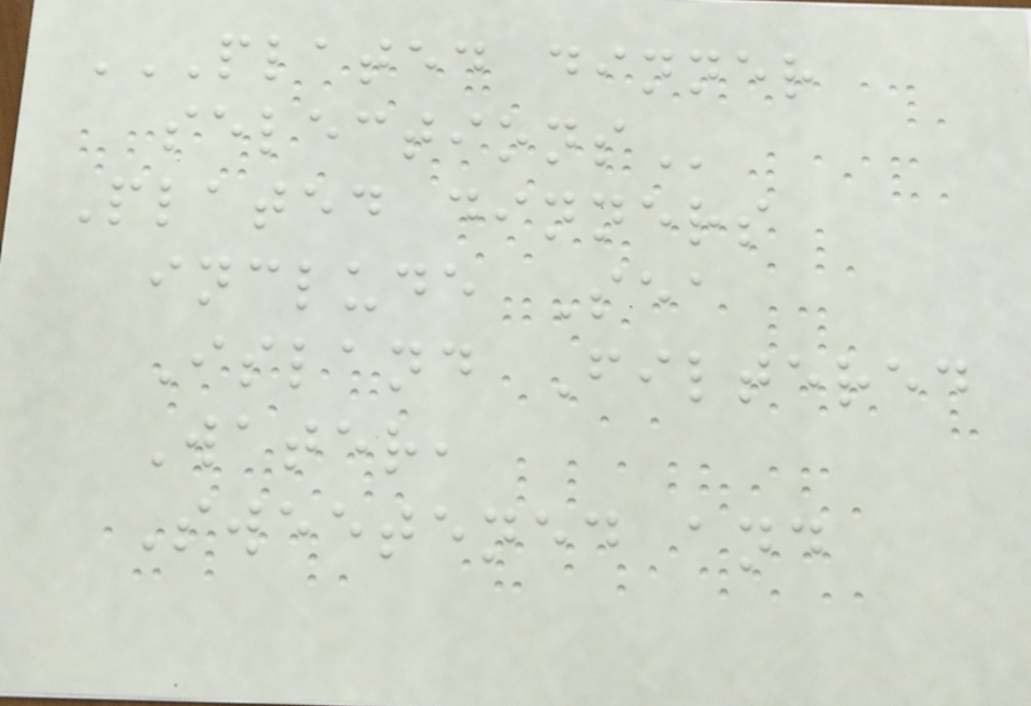PLATED DINNER
SELECTIONS
Plated dinners
include Sea
Island Filtered
Water,
Sweetened and
